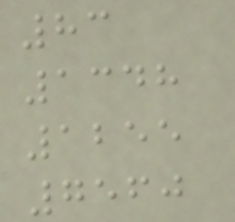83
1348
1255
7560
